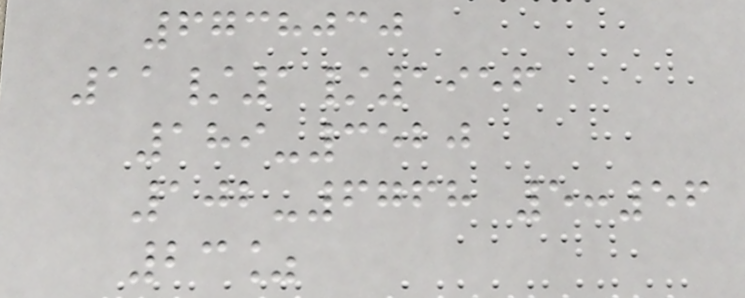6738030
11/1/1956
189-3520
102-6768 5:56
23%
